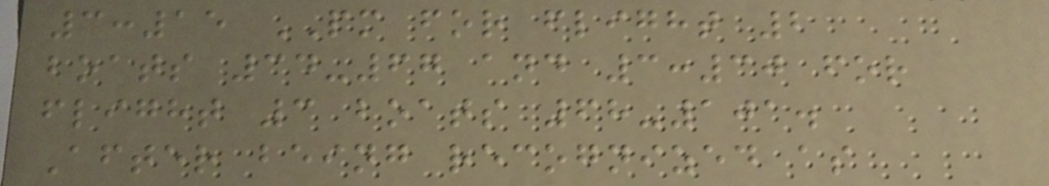3:15 PM for flight 2
boats 34-67 and 3:30 for
flight 3 boats 68-101.
After being recognized as
